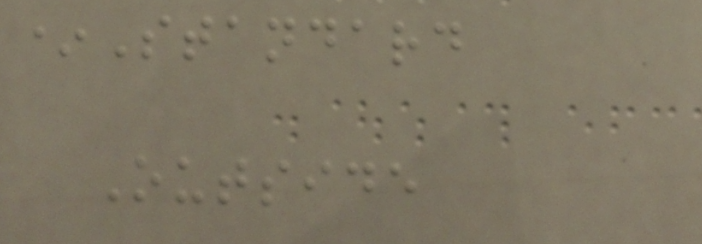*Standard
Outside
